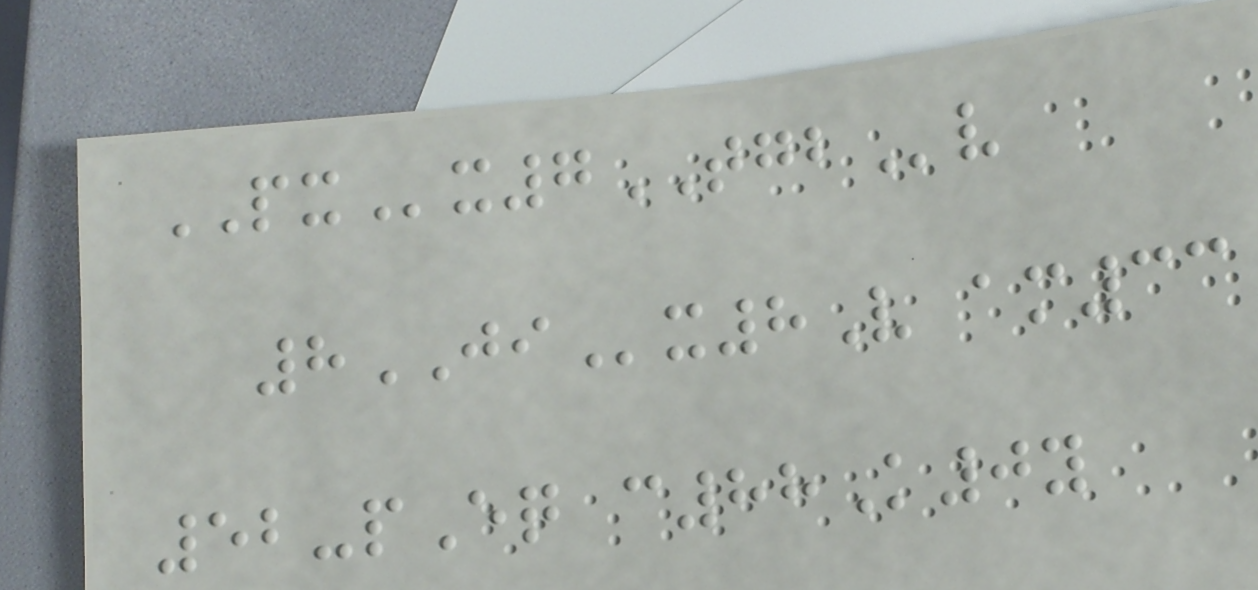PXx7TGBv
8JIx8V am33
52-pEq c88K0y
